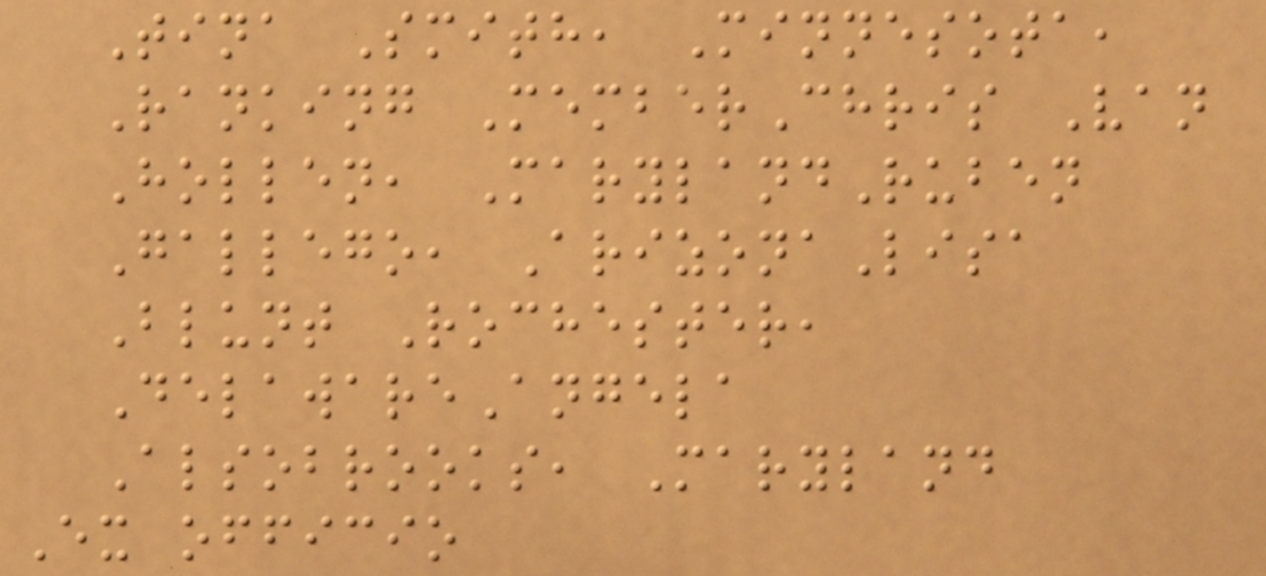Tina Smith, Minnesota,
Ranking MemberChris Van
Hollen, MarylandRuben
Gallego, ArizonaLisa
Blunt Rochester,
DelawareAngela
Alsobrooks, Maryland
Ex officio
